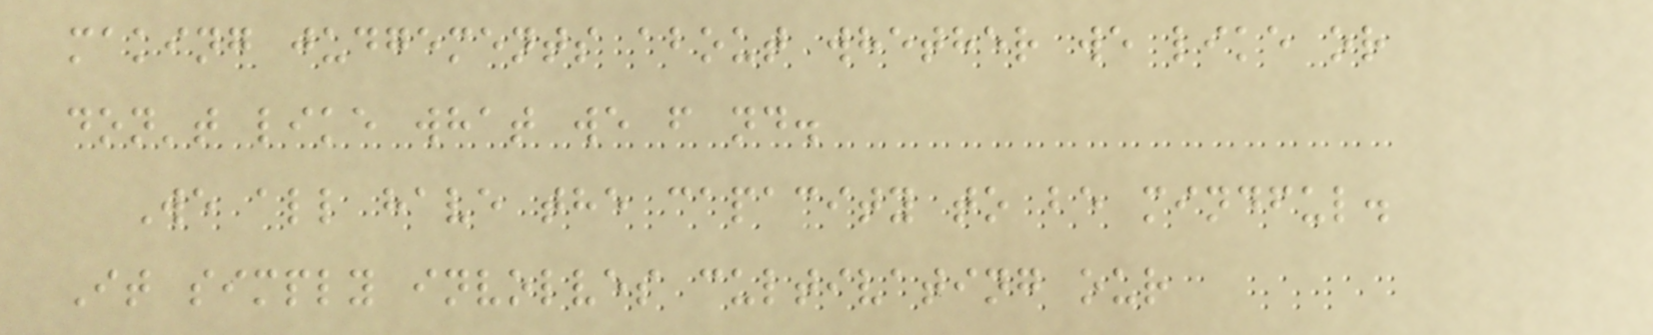making judgements about whether we like or
don't like what we f nd.
We all have the capacity to be mindful.
It simply involves cultivating our
